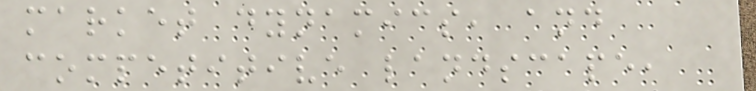market dynamics, and
competitive landscape,
